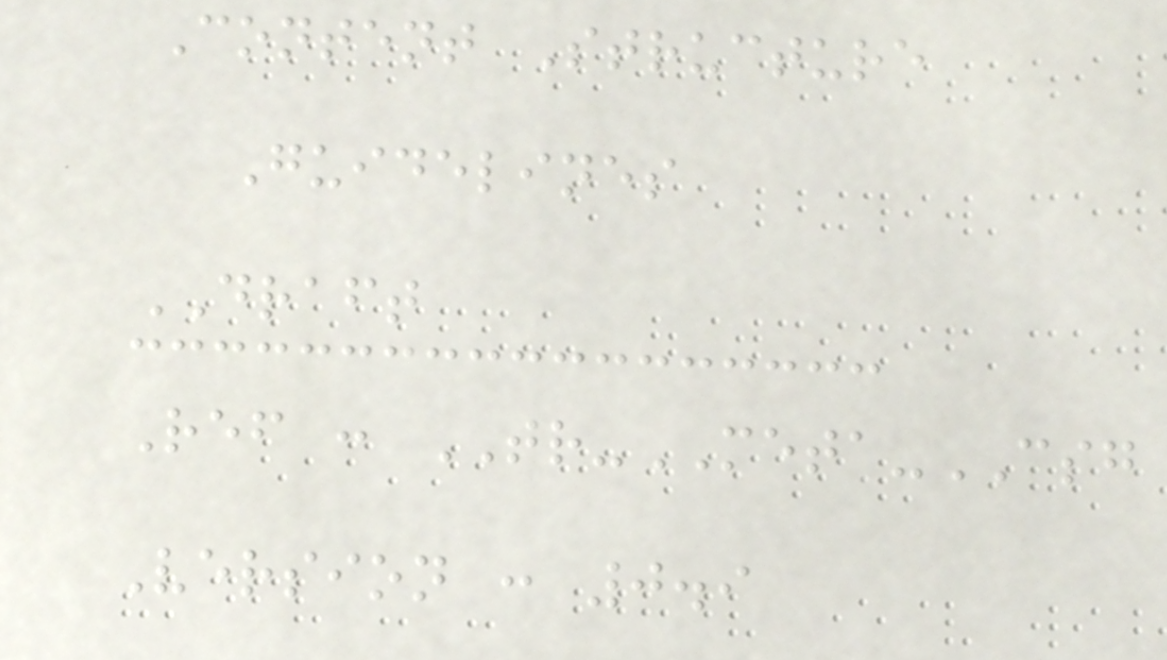Content Structure
Guidelines
DRAFT
Ref : TR-META-CSG
Version : 0.9
